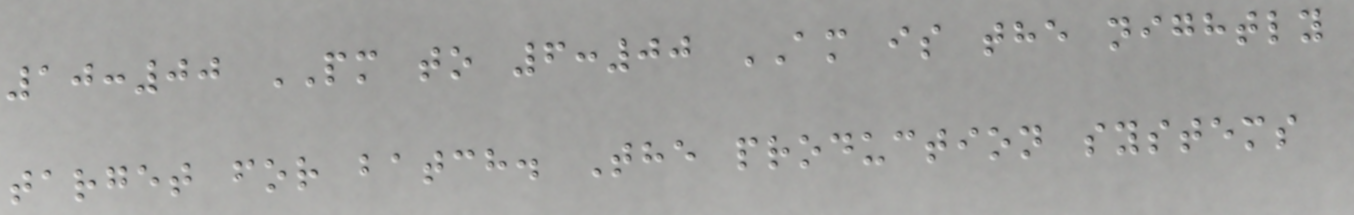10:00 PM to 6:00 AM is the nightly
target for batch. The production systems
